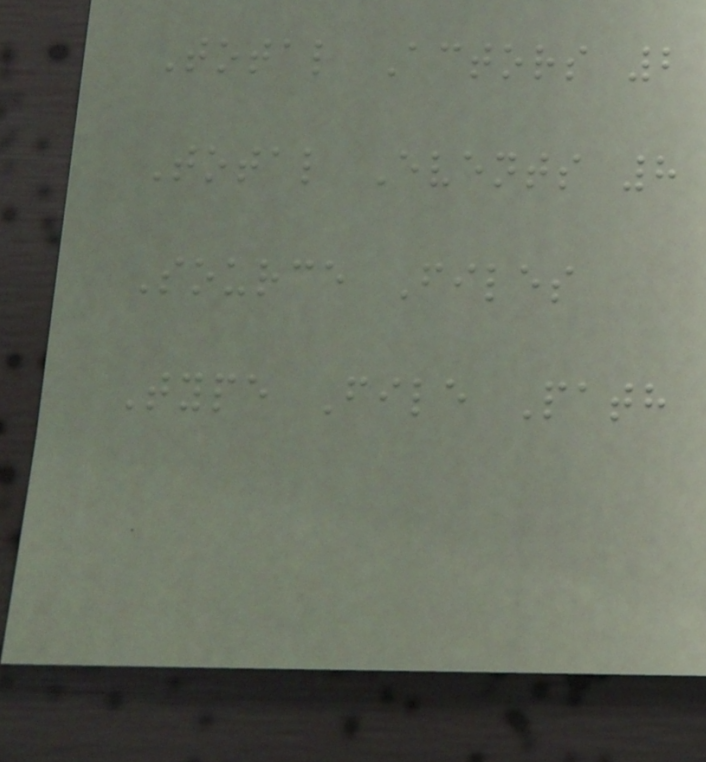Total Actors 2
Total Events 8
Source Files
Type File Path
